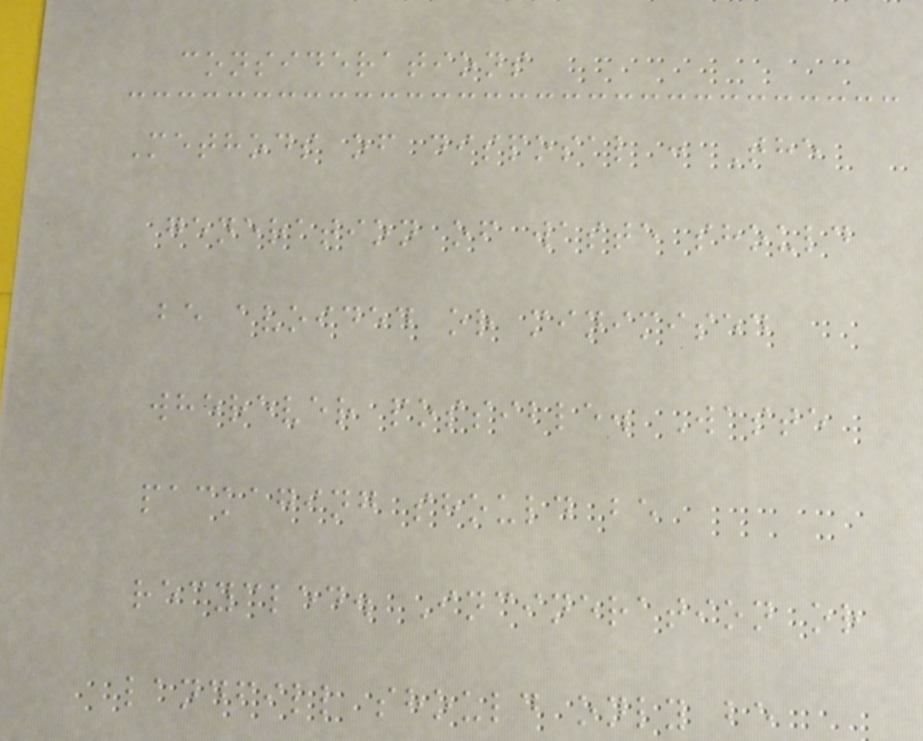considerations
Methods of disposal : The
generation of waste should
be avoided or minimised
wherever possible. Waste
packaging should be
recycled. Incineration or
landfill should only be
